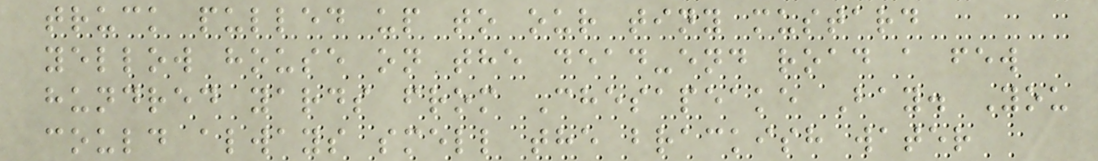truck pulled up to our tiny mustard
yellow house on the dead-end road a few
hundred yards from Chesapeake Bay. You
could always smell the brackish water
